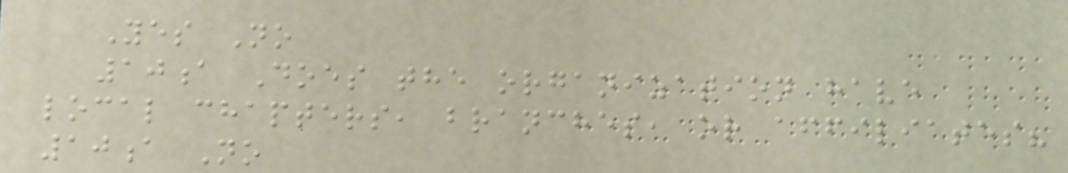Yes No
10a Does the organization have
local chapters, branches, or affiliates?
10a No
